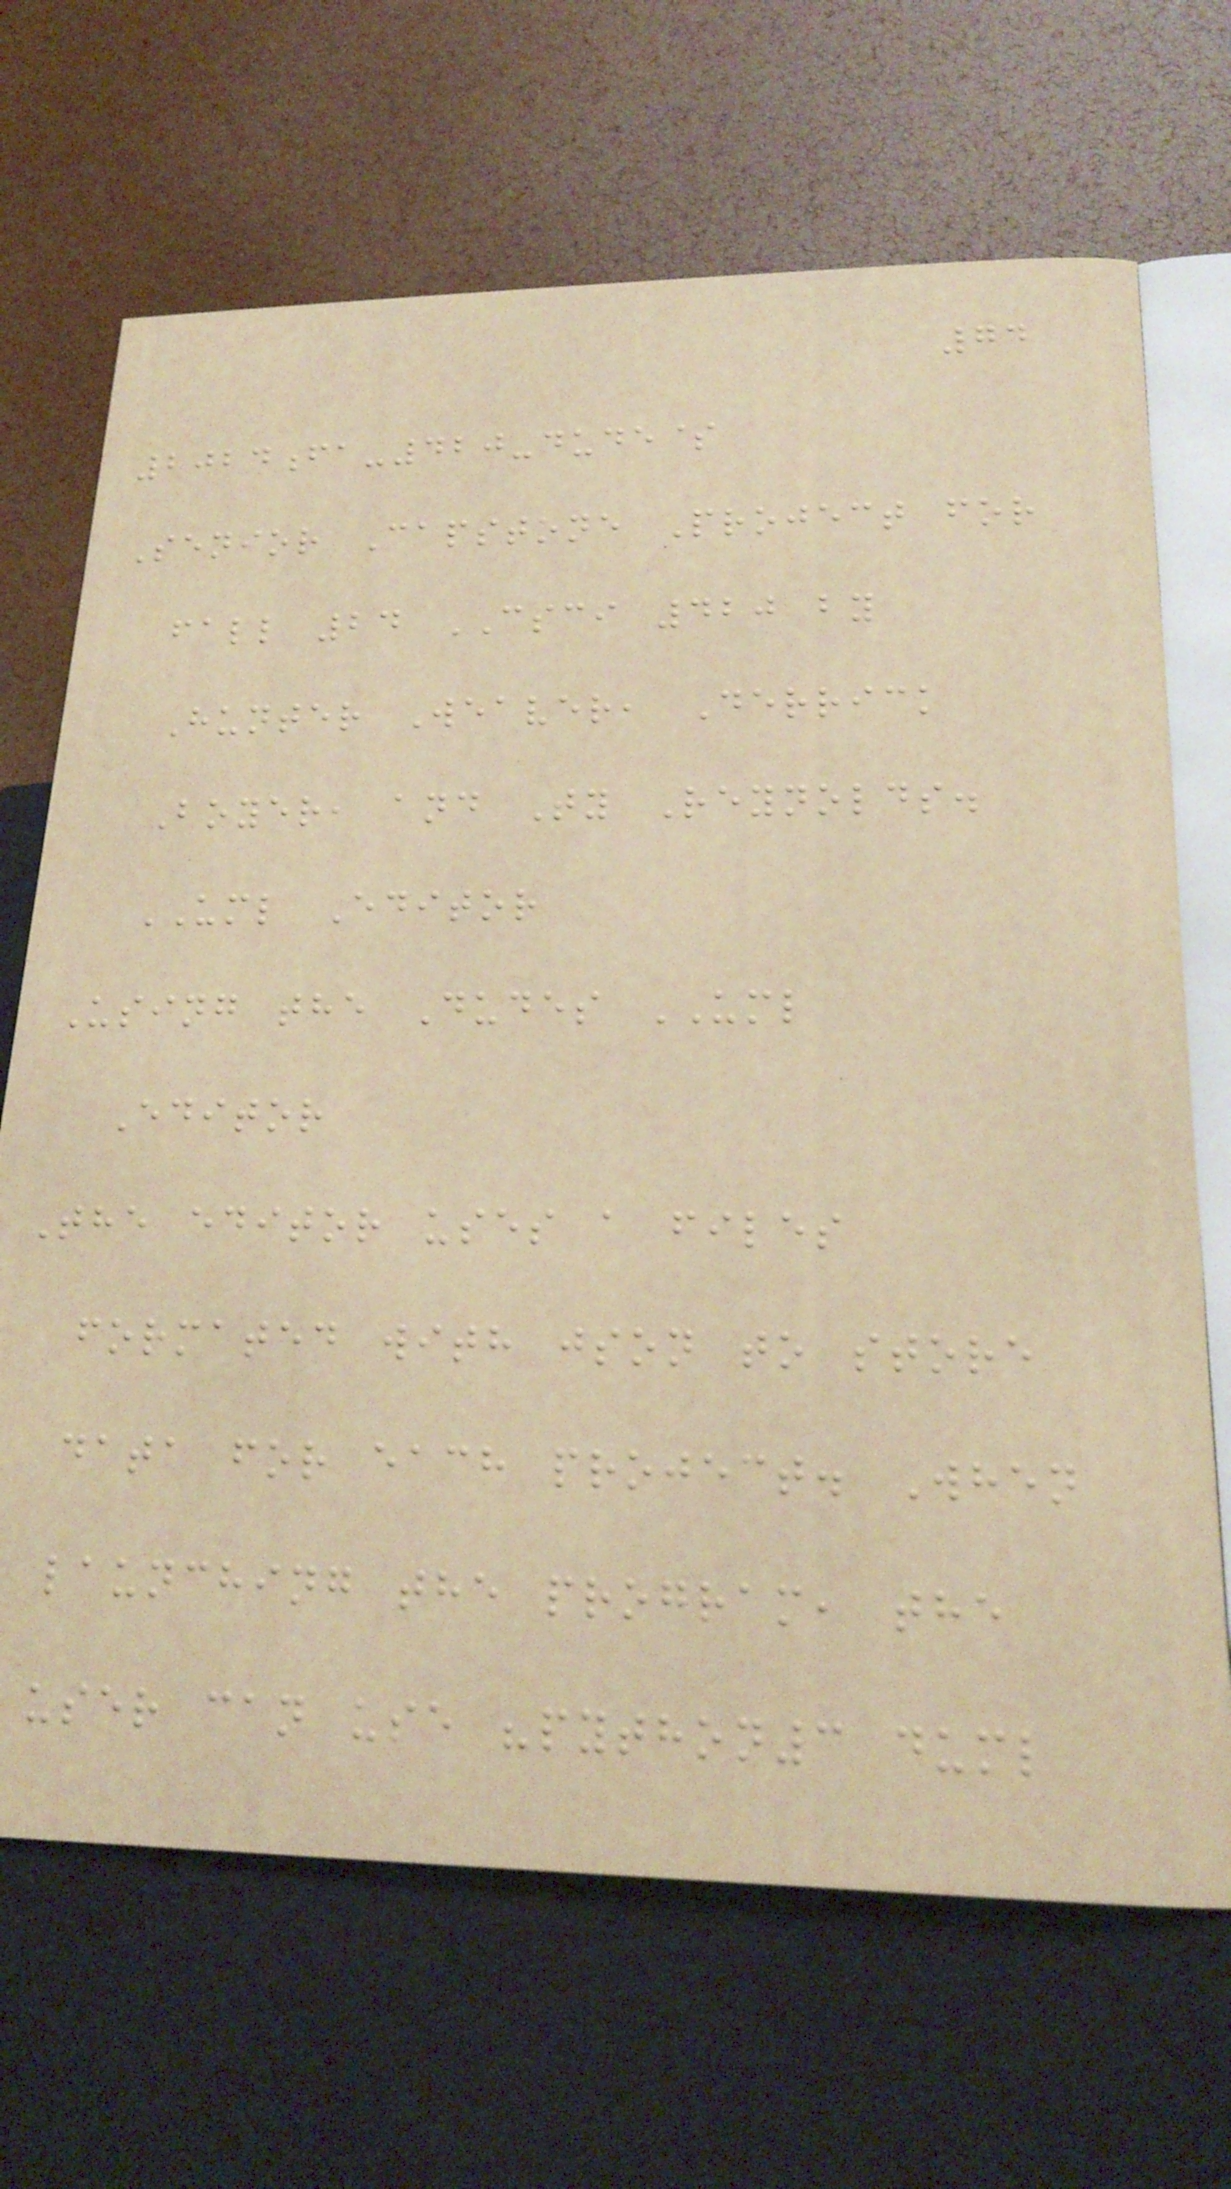74
2024fa-420-dude$
Senior Capstone Project for
fall 24 CSCI 420 by
Hunter Weaver, Derrick
Boyer, and Ty Reynolds.
UML Editor
Using the Dudes UML
Editor
The editor uses a files
formated with json to store
data for each project. When
launching the program, the
user can use "python3 duml
